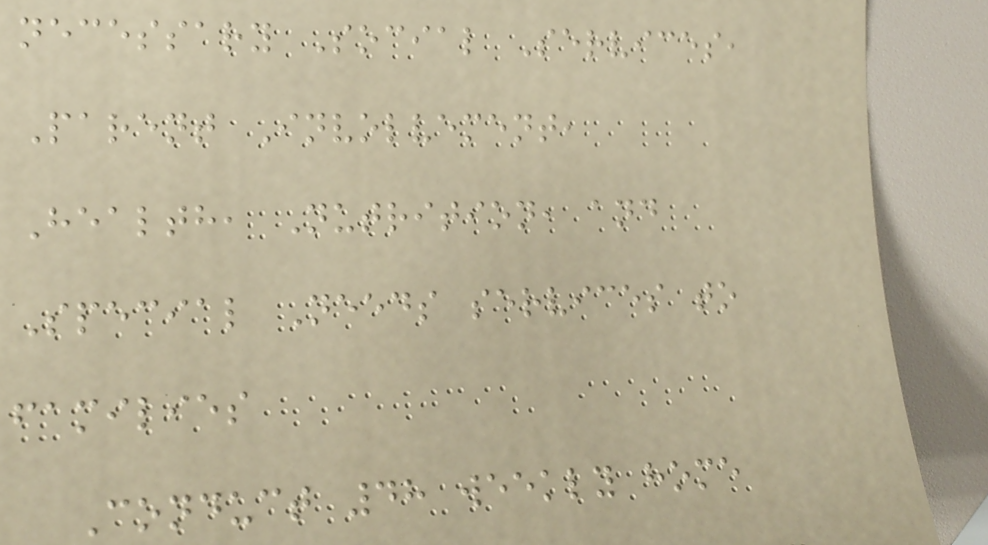necessary Social Services,
Parent Involvement,
Health, Nutrition, and
Special Needs services to
families
Conduct 48 weekly home
